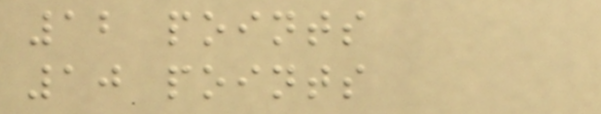12 points
10 points
